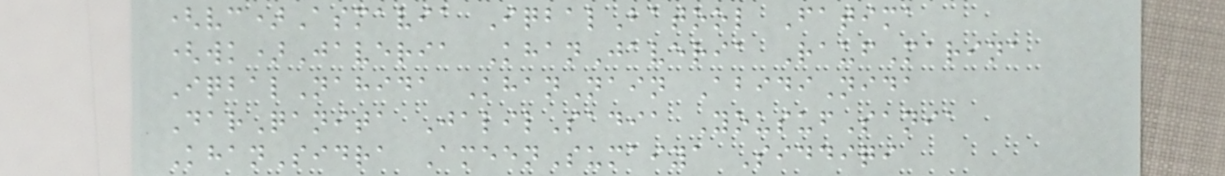(vc)Asmavia IqbalBatool Fatima
(wk)Javeria KhanJaveria RaufMarina
IqbalNahida KhanNain AbidiNida
DarQanita JalilSadia YousufSania
KhanSidra AmeenSumaiya Siddiqi
